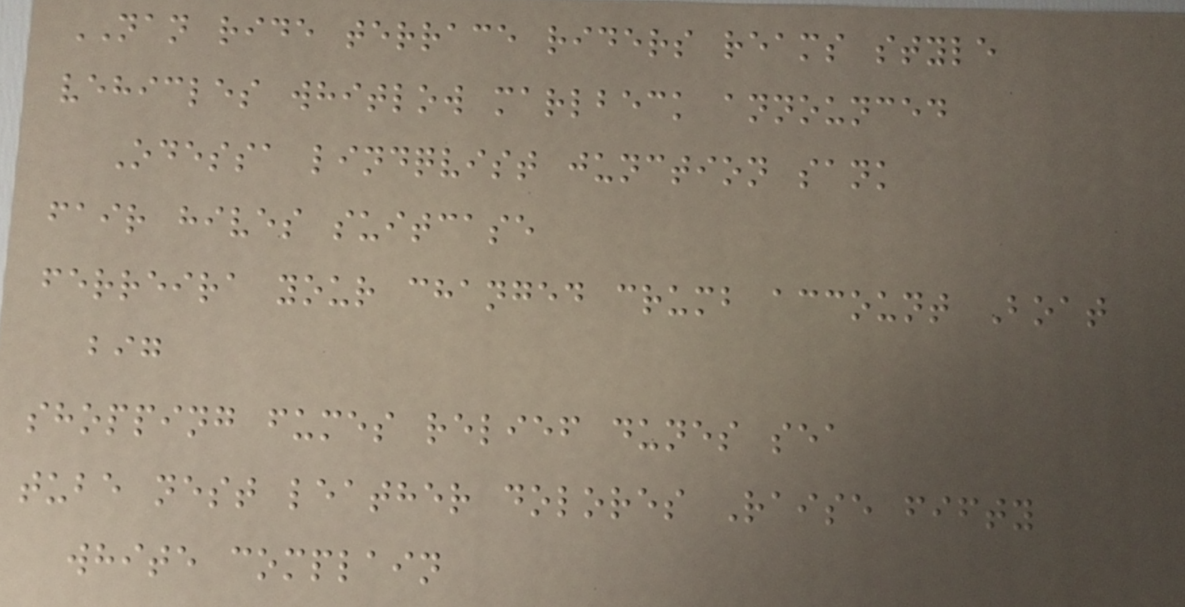NAN ride terrace riders reams style
vehicles whitlow marlbeck announced
Odessa lindqvist junction sank
fair hives suitcase
ferreira your changed crumb account Boat
big
shopping fumes relief dunes sea
tube nest leather dolores Raise fifty
white complain
